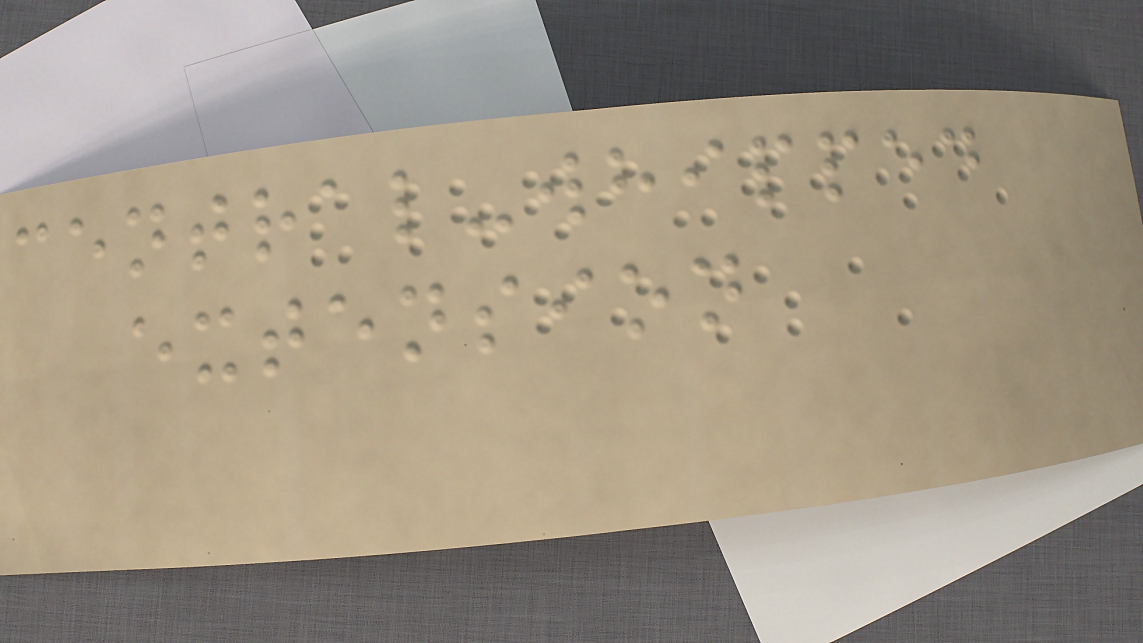central-whipped
extension
